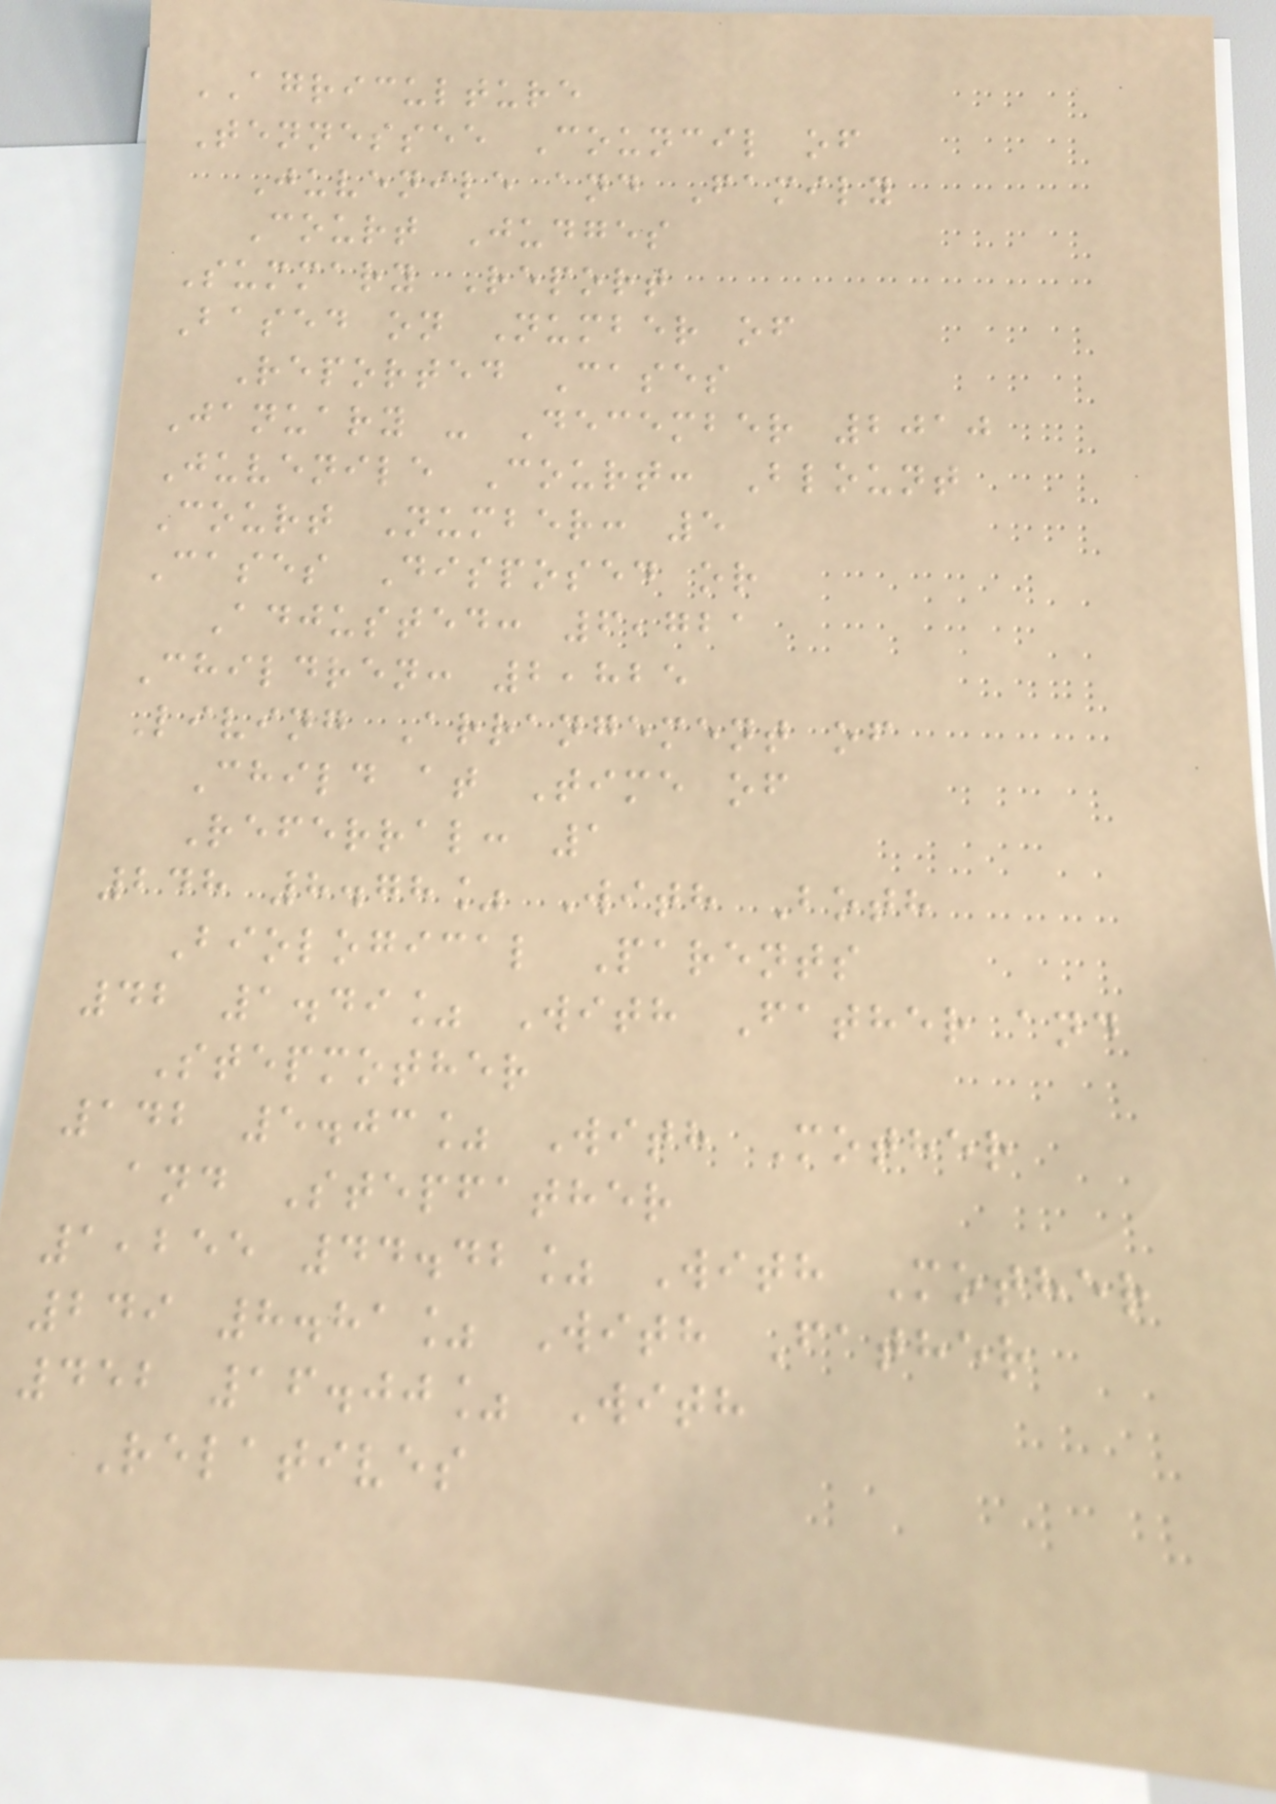AGRICULTURE
Tennessee Council of
Juvenile and Family
Court Judges
Summary Report
Based on Number of
Reported Cases
January - December 2010
Juvenile Court: Blount
Court Number: 5
Cases Disposed or
Adjusted: 6,721
Children: 2,825
Living Arrangement of
Child at Time of
Referral: 1
248 8.78% With Both
Biological Parents
42 1.49% With Father and
Stepmother
142 5.03% With Mother
and Stepfather
1,255 44.42% With Mother
249 8.81% With Father
452 16.00% With
Relatives
